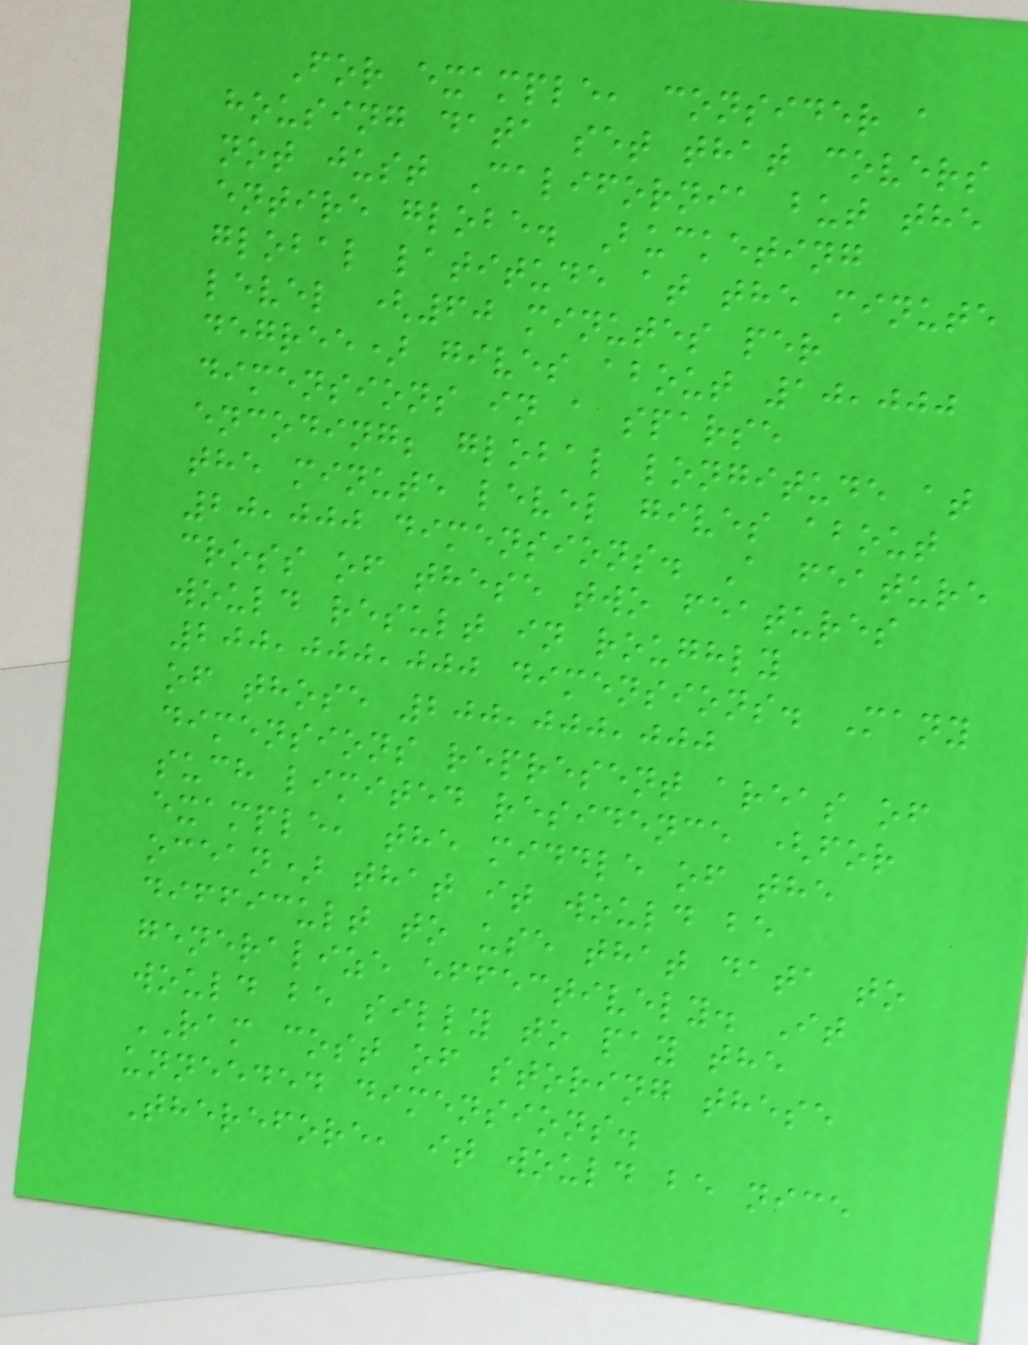For example, consider a
housing data set that covers
not just California but the
entire globe. Bucketing
global latitude at the minute
level (60 minutes per
degree) gives about 10,000
dimensions in a sparse
encoding; global longitude at
the minute level gives about
20,000 dimensions. A feature
cross of these two features
would result in roughly
200,000,000 dimensions. Many
of those 200,000,000
dimensions represent areas of
such limited residence (for
example, the middle of the
ocean) that it would be
difficult to use that data to
generalize effectively. It
would be silly to pay the
RAM cost of storing these
unneeded dimensions.
Therefore, it would be nice
